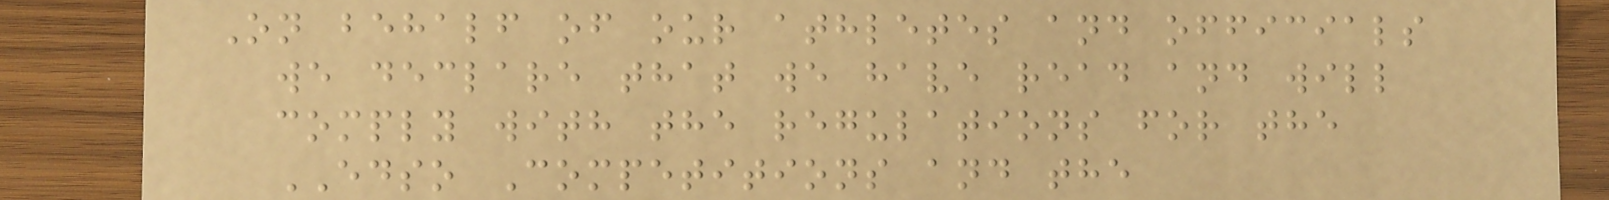On behalf of our athletes and officials
we declare that we have read and will
comply with the regulations for the
EDSO Competitions and the
